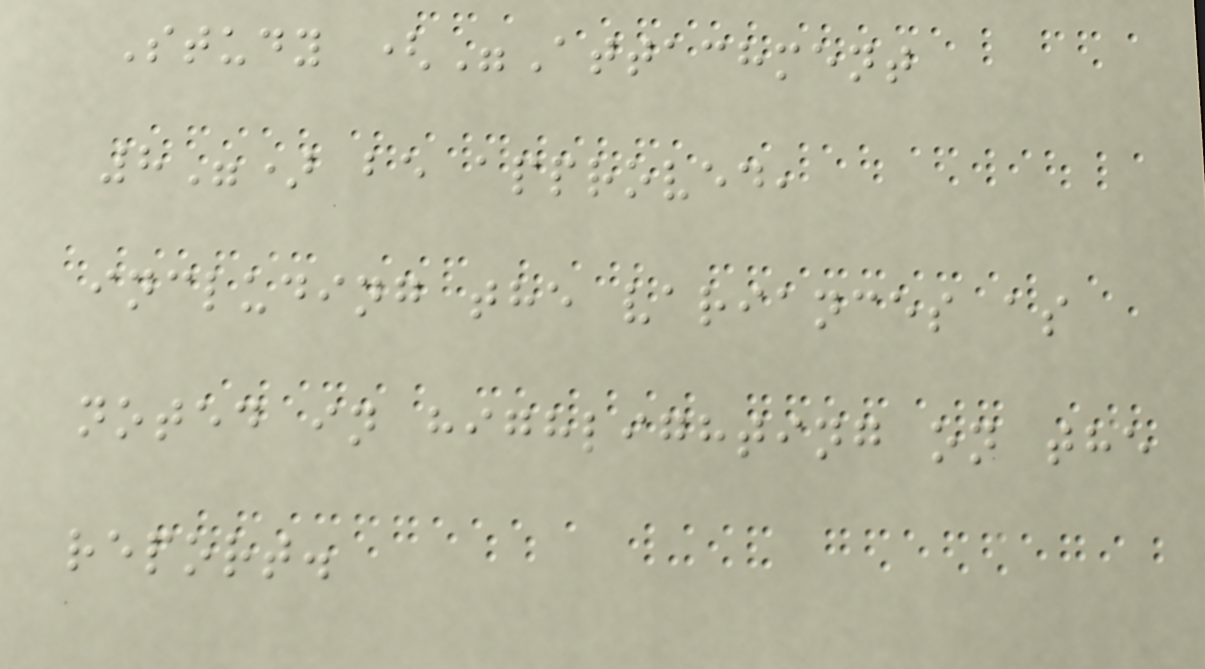Study ("Attachment
8") be approved,
including the variances as
noted in highlighting on the
report.
